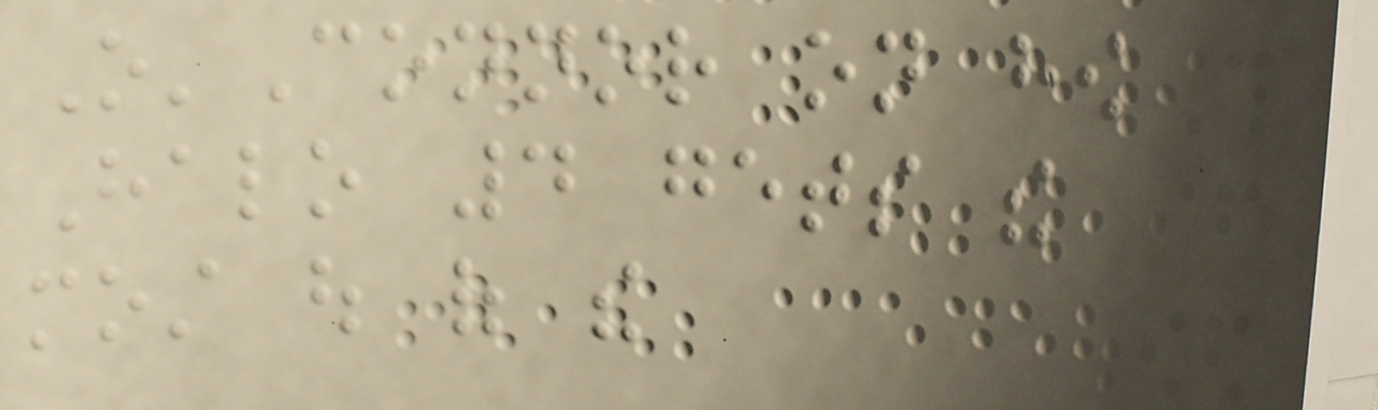O'Connor on how
Halo 4 gets the
most out of the
